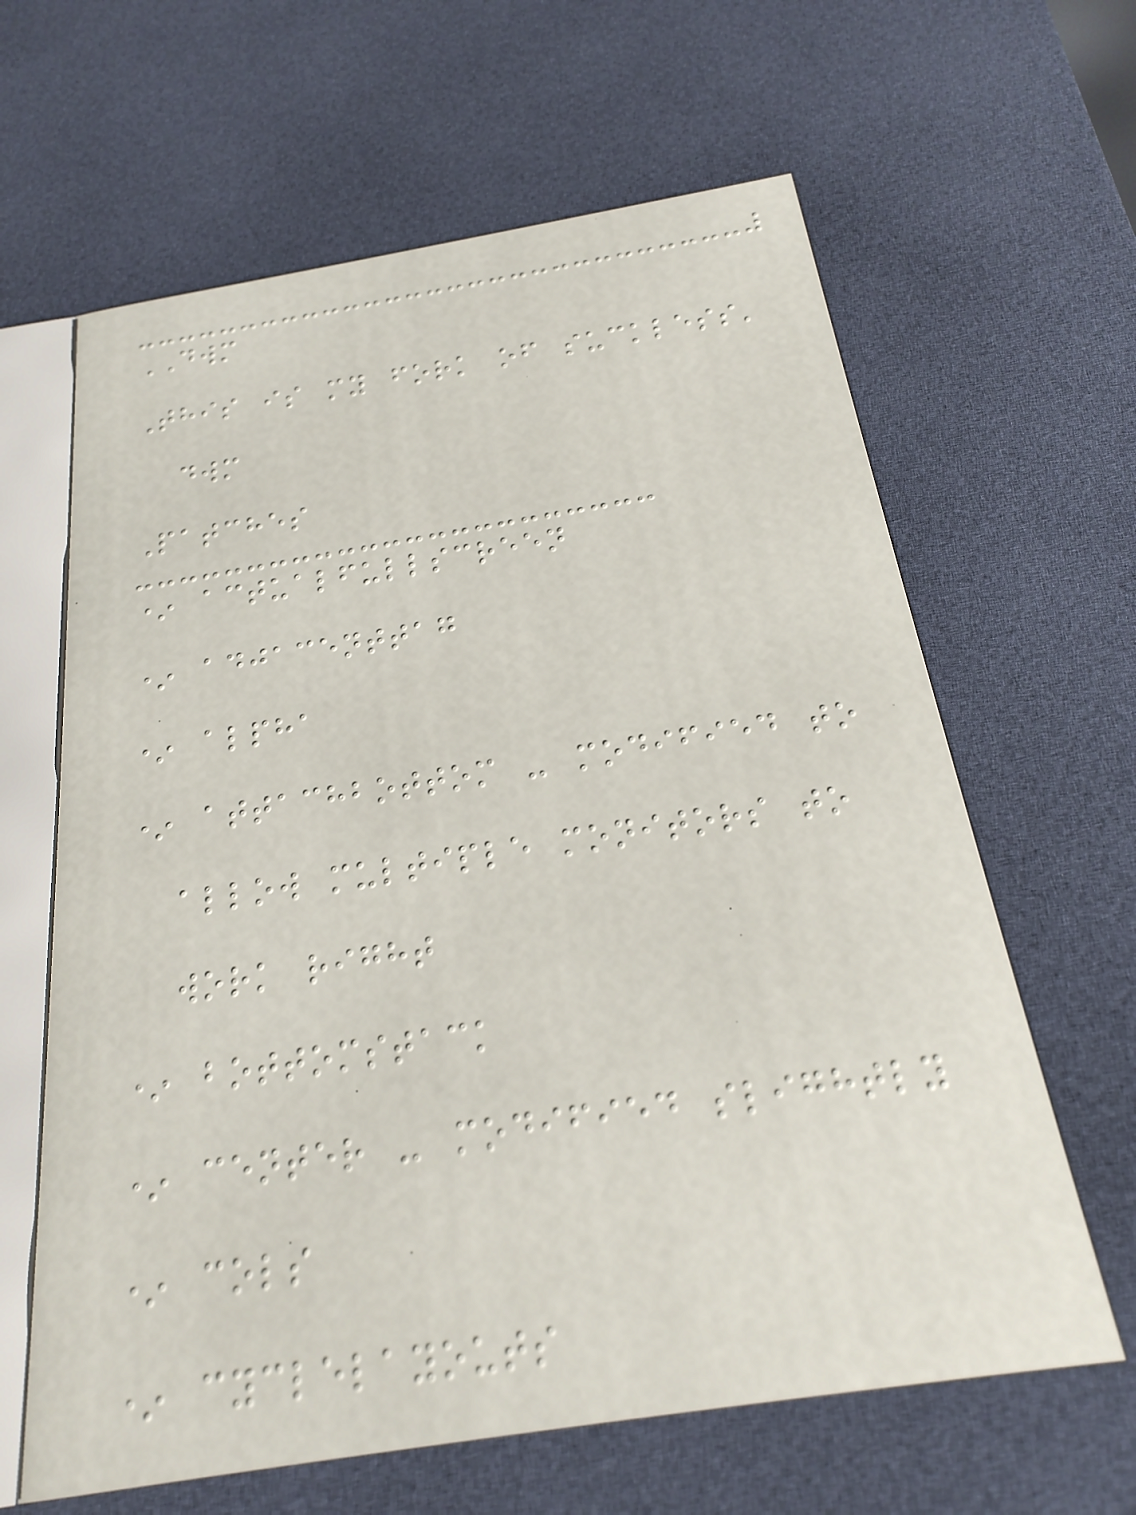DWM
This is my fork of suckless'
dwm
Patches
* actualfullscreen
* adjacenttag
* alpha
* attachbottom - modified to
allow multiple monitors to
work right
* bottomstack
* center - modified slightly
* cols
* cyclelayouts
